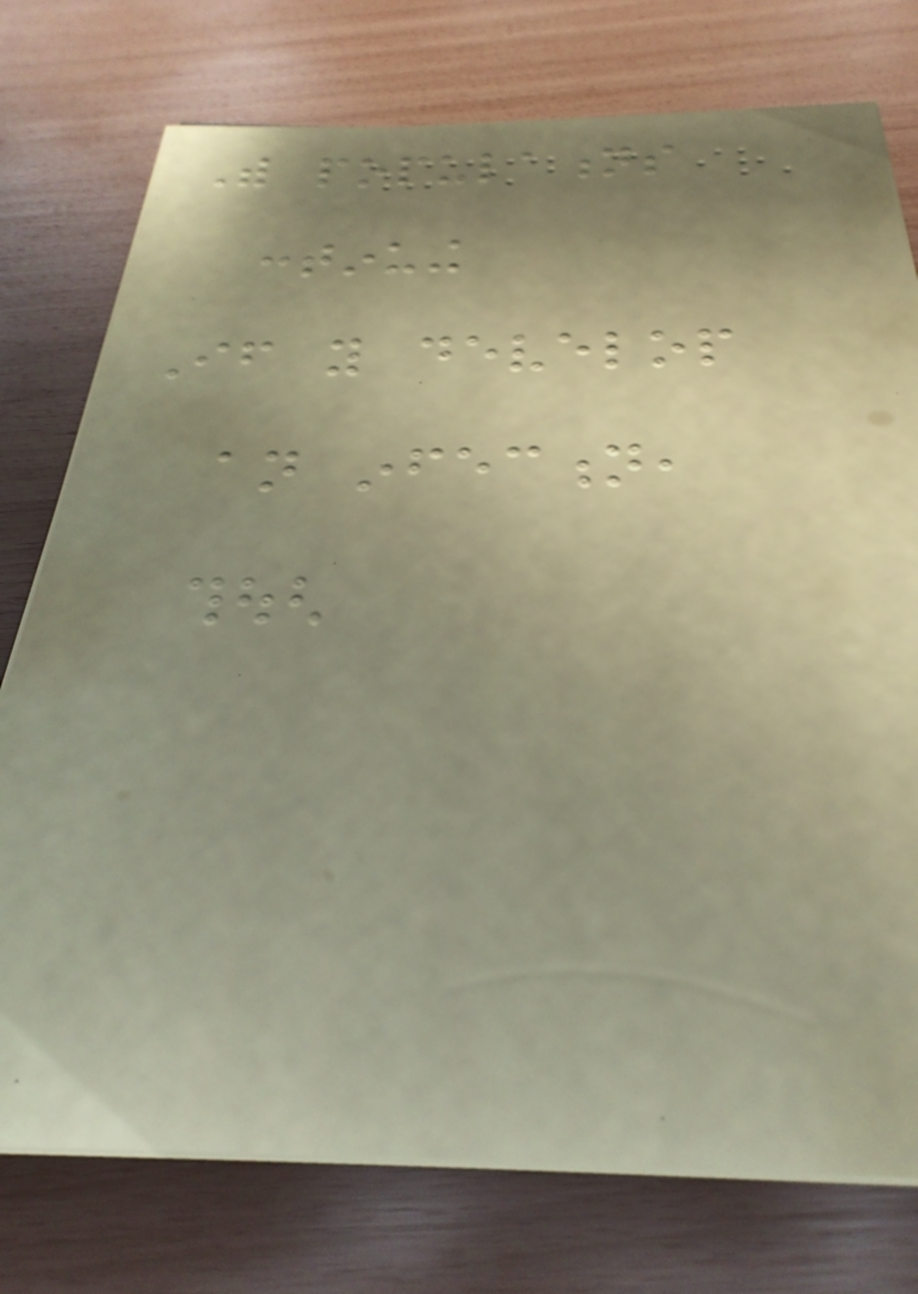With populations
continuing
If you develop
an infection,
though
